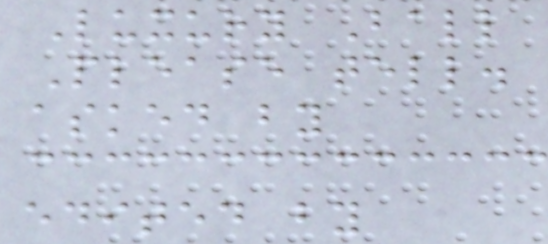Luxury Ball
Please tell.
asked by
edited by
